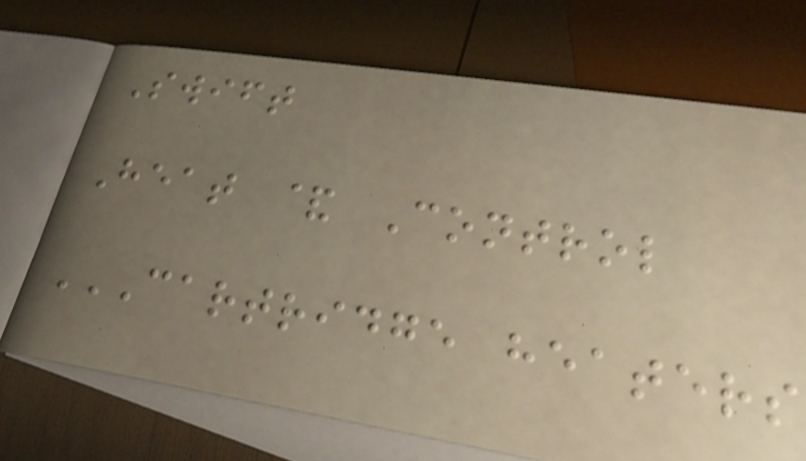Swift
Heat & Control
CARTRIDGE HEATERS
